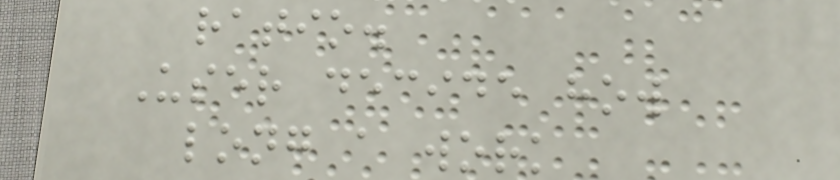ratio.
User decide how
long a work
